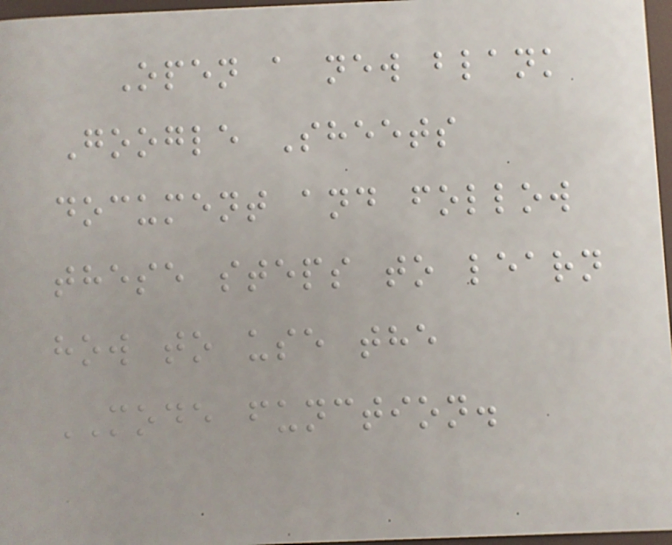Open a new blank
Google Sheets
document and follow
these steps to learn
how to use the
MODE function.
